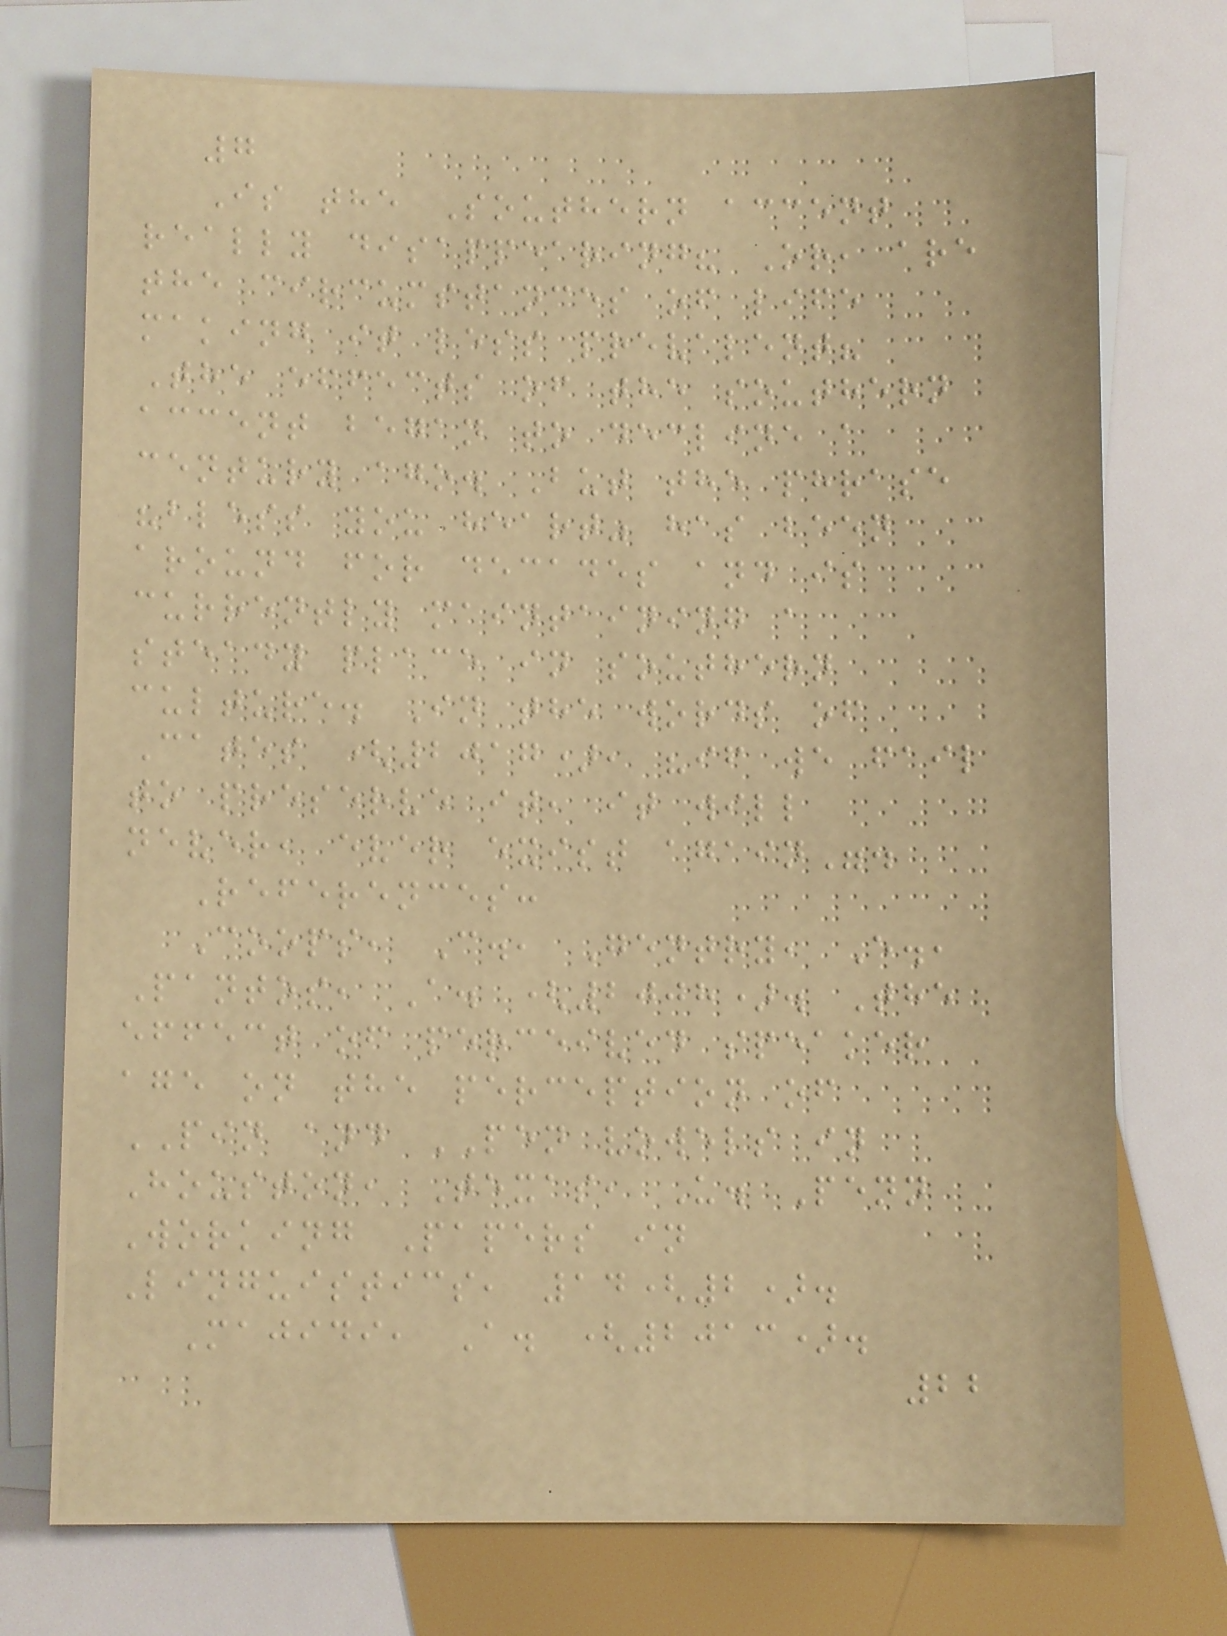7
Is the Southern accent
really disappearing? Or, are
the circumstances of life
making it less prevalent?
The effects of the southern
accent began to decline a
century ago. But the phrase
"bless you heart" has been
around for decades and is
currently maintaining a
steady place in southern
culture. In the words of
Cates (2017), "if we fail
to preserve it, it will
never, ever exist again".
References:
Coops, C., Gentry, E.,
Pantos, A. (2008). The
effect of perceived speaker
age on the perception of
PIN and PEN vowels in
Houston, Texas, U. Penn
Working Papers in
Linguistics, 14(2).
Majidi, A. (2013).
22
